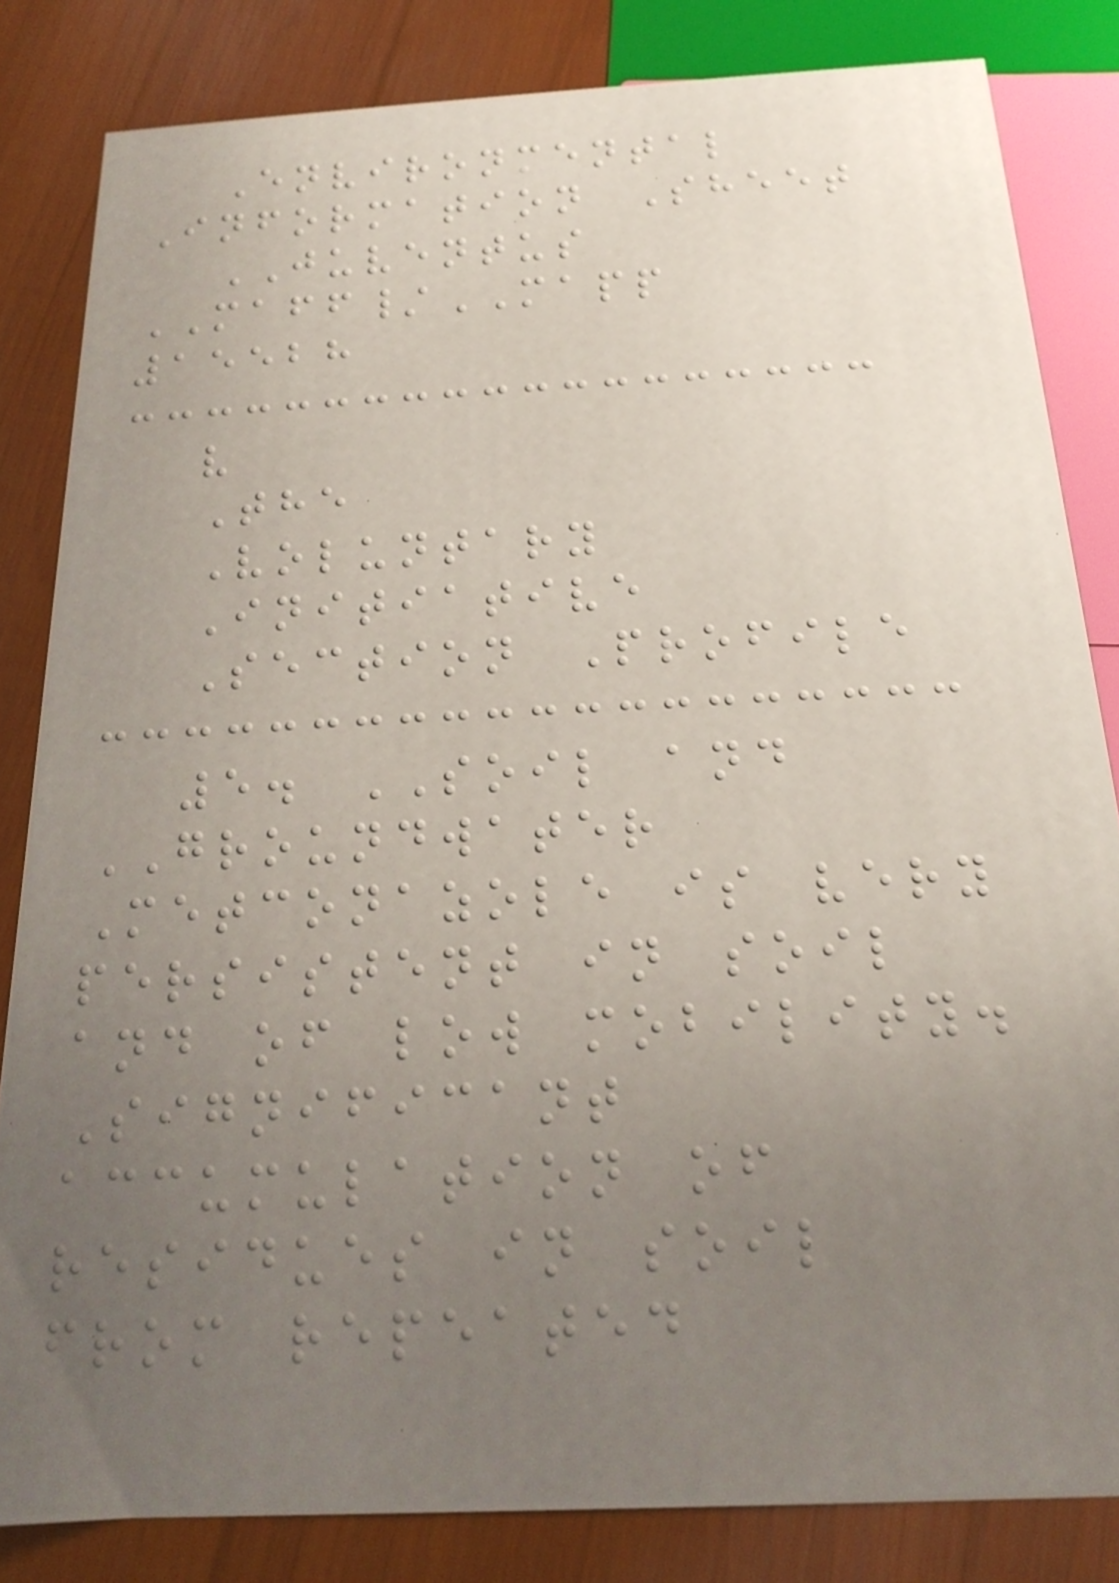Environmental
Information Sheet
JUVENTUS
MAFF/MAPP
15528
v
The
Voluntary
Initiative
Section Profile
5. SOIL and
GROUNDWATER
Metconazole is very
persistent in soil
and of low mobility.
Significant
accumulation of
residues in soil
from repeated
